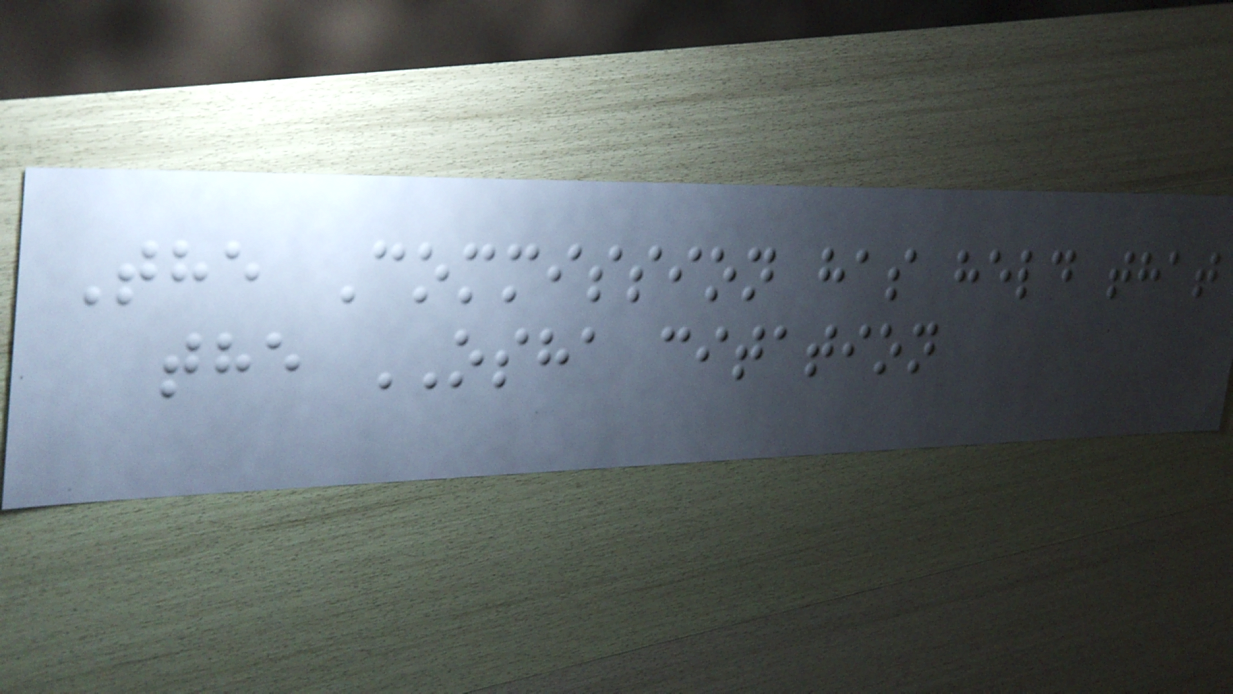The Commission has held that
the OSHA citation
